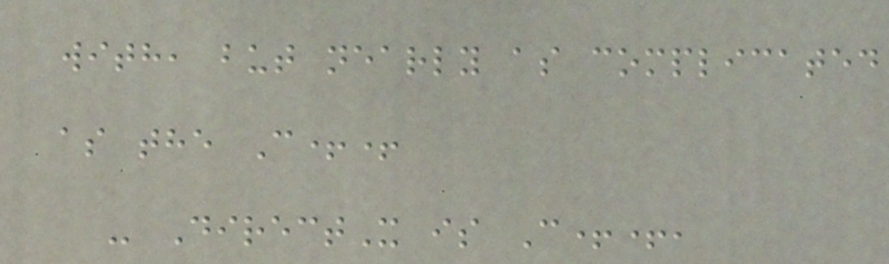with, but nearly as complicated
as the C++
- DirectX is C++,
